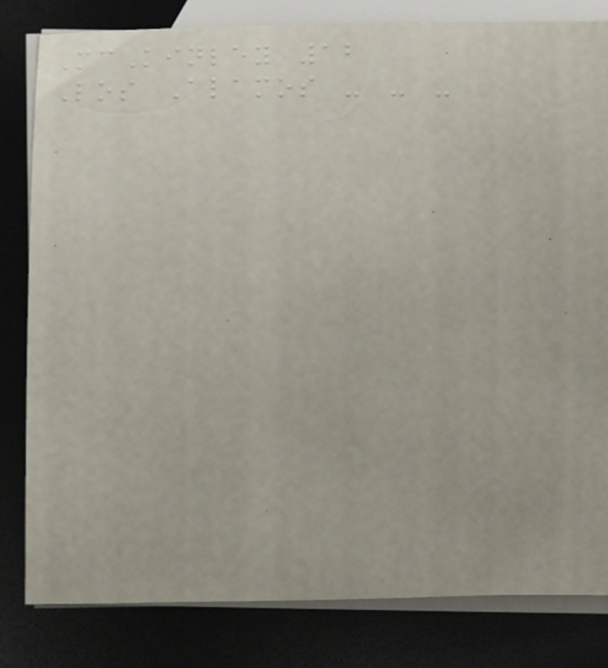McKinley 12
Los Alamos - - -
